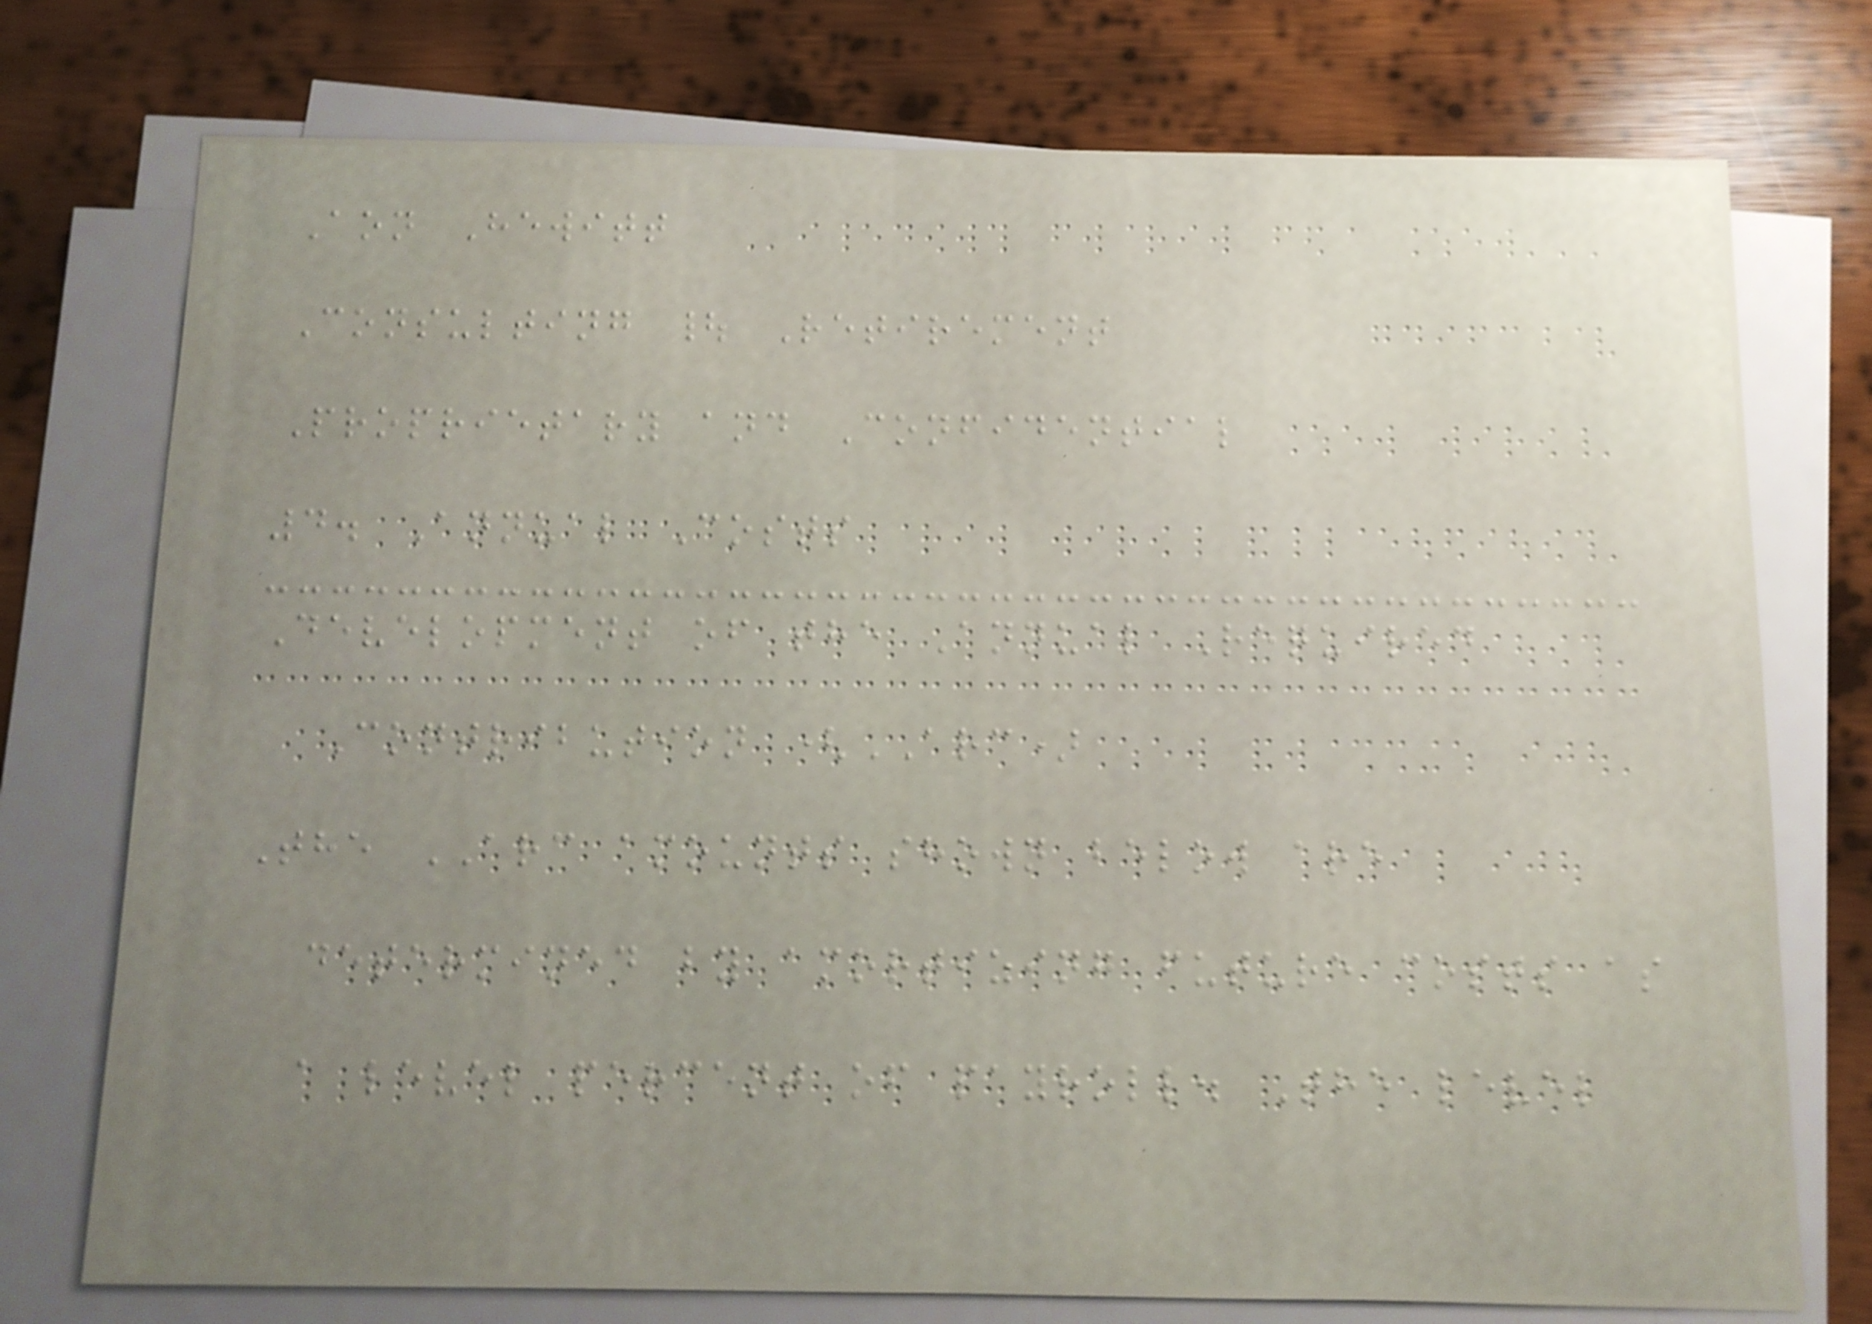Aon Hewitt
Consulting | Retirement
Proprietary and Confidential
4. Annual Costs
Development of the Annual Required
Contribution (ARC)
The ARC amounts shown below are
determined by amortizing future costs as
a level percent of payroll. The level
